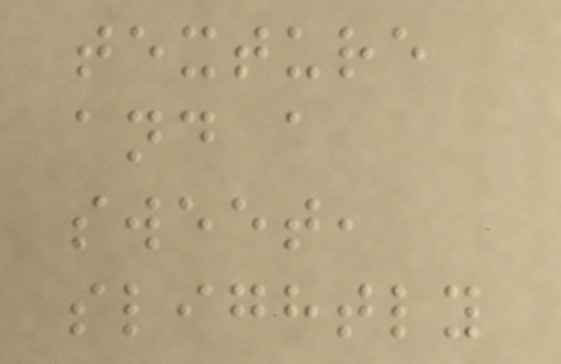texture
and a
sweet,
slightly
